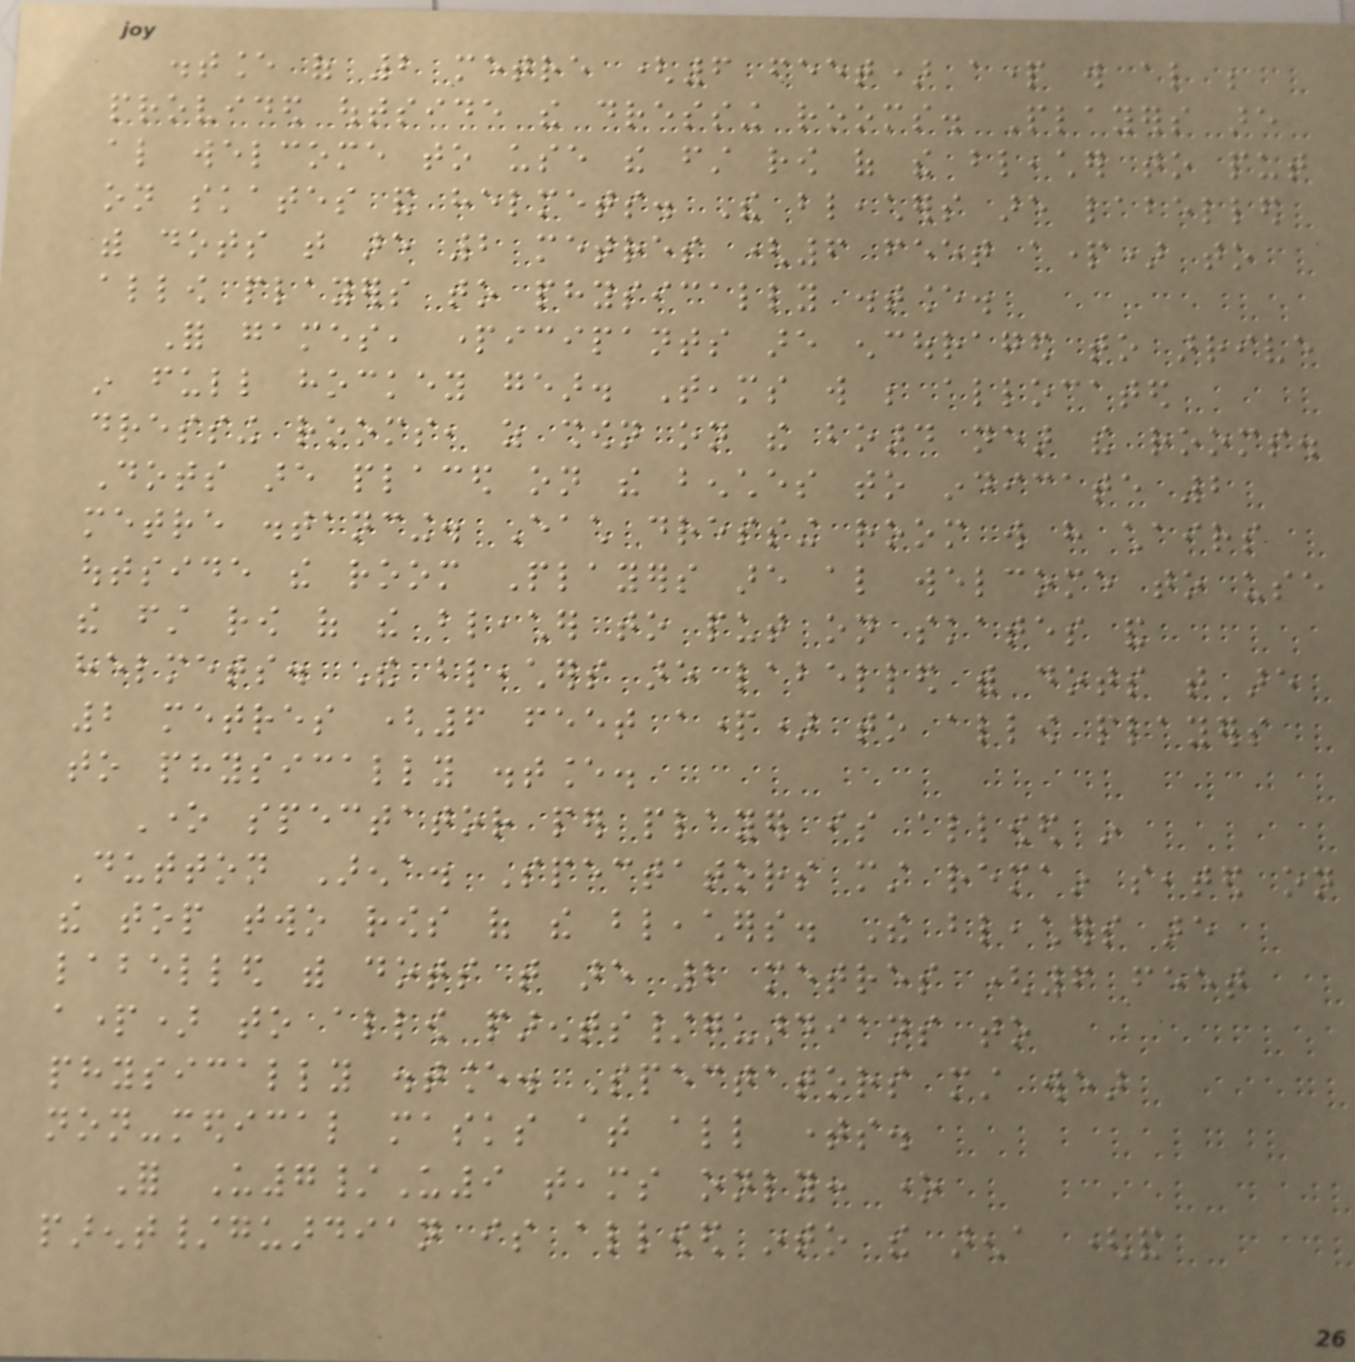distance of 2 metre (6 feet) apart will also be
provided outside the dressing rooms. Players are
also welcome to use the first row of the bleacher to put
on skates and helmets. The bleachers are labelled
with dots that are 2 metres (6 feet apart) to
allow players to physically distance.
For games, participants are encouraged to arrive
in full hockey gear. Teams will be allocated
dressing rooms, as shown on the board near the rooms.
Dots are placed on the benches to indicate 2
metre distancing. Each dressing room will have chairs
outside the room Players are also welcome to use
the first row of the bleacher to put on skates and
helmets. The bleachers are labelled with dots that are
2 metres (6 feet apart) to allow players
to physically distance.
One spectator per player is allowed in
Dutton Arena. Spectators must remain seated on
the top two rows of the bleachers. The bleachers are
labelled with dots that are 2 metres (6 feet
apart) to allow parents/guardians to
physically distance. Spectators must wear
non-medical masks at all times.
For U7/U9 teams only: one
parent/guardian is allowed into the arena (and
